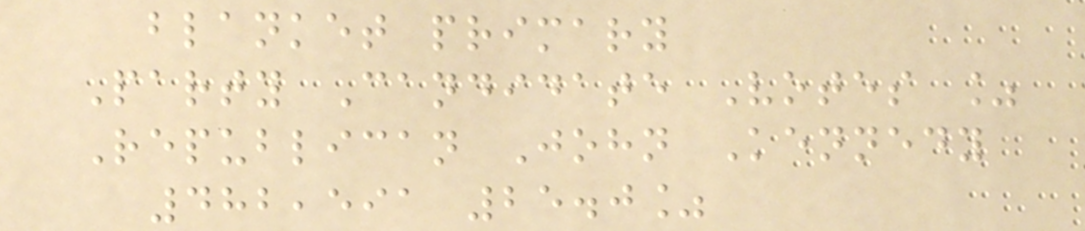blanket primary
Party Candidate Votes %
Republican John Kennedy
482,591 25.0%
